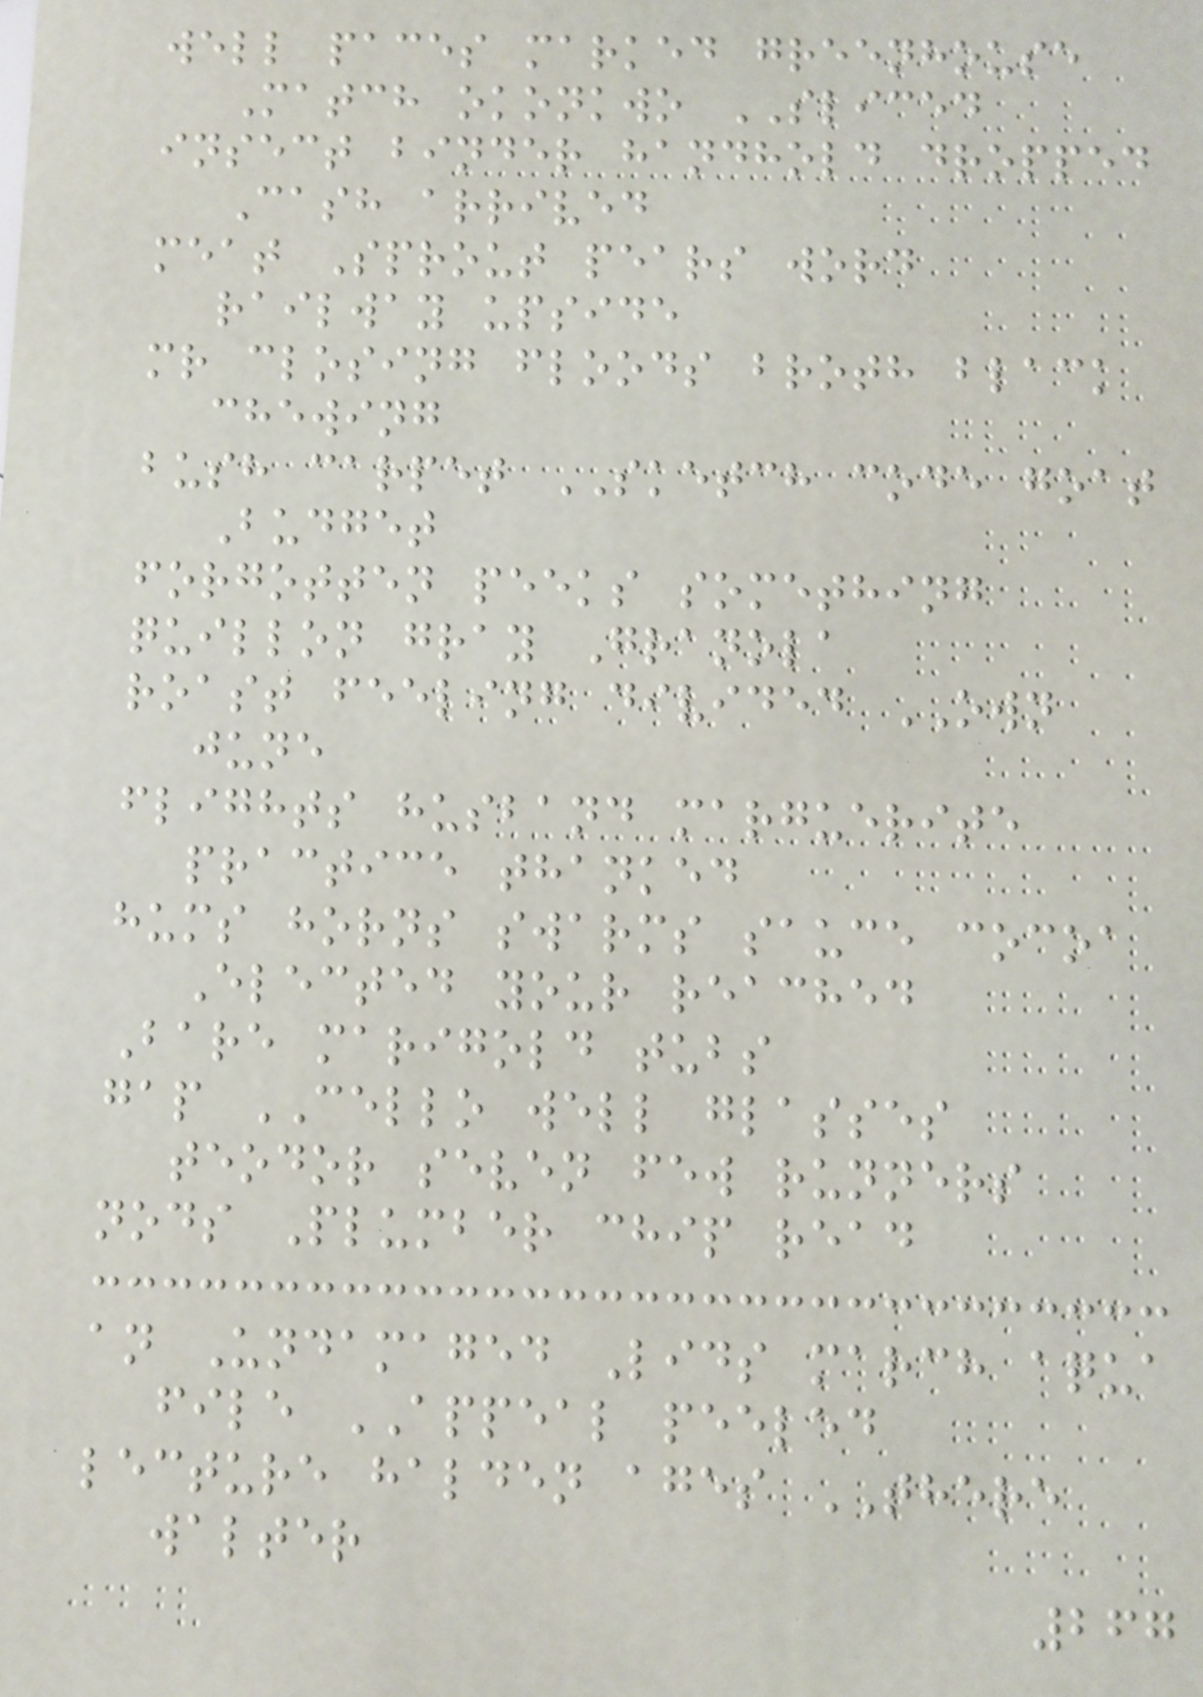well paces marked greenhouse
Match okonkwo SLICED
insect binder handhold dropped
Cash arrived
meat Sprout pears word
railway upside
mr closing floods broth black
chewing
bush carpet SKETCH code goat
Budget
forgotten peeks something
quillon gray Granola
roast feeling divided OWN
june
flights husband marguerite
practice thanked
hums horns swarms sauce cocoa
Elected your reached
Bare marigold tubs
gap CELLO well glasses
teodor seven few runners
nods Plumber chip read
an Undamaged Lids march aqua
file APPEAL peeled
lecture halden ages THERE
walter
267
